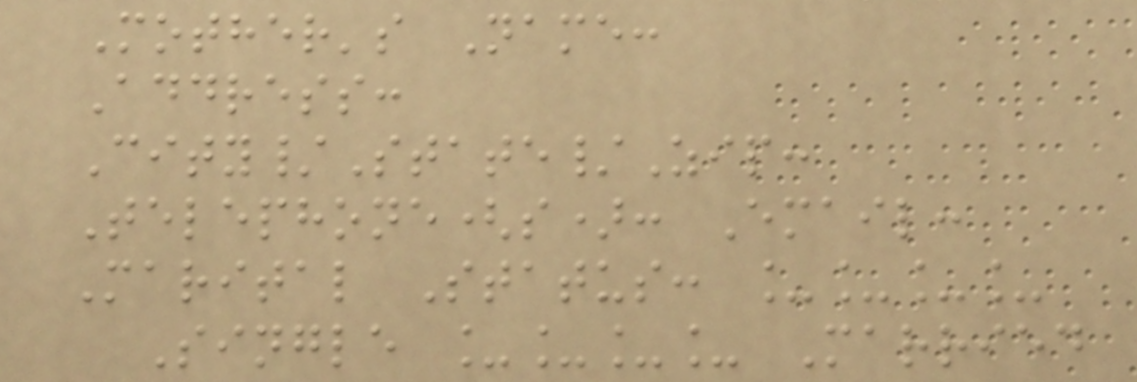Mother's Name:
Address:
City/State/Zip:
Telephone(s): Email:
Marital Status: ____
Single ____ Married
